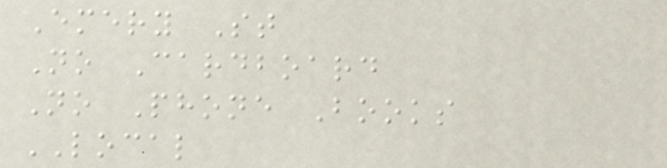Emery St
No Cardboard
No Phone Books
LOCAL
